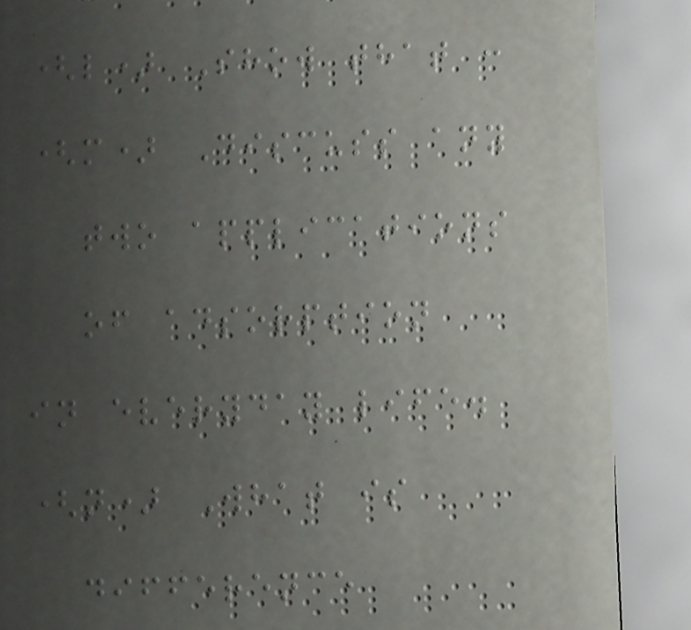(l) Show that :
(m) Discuss any
two applications
of adsorption
in everyday life.
(n) What is
difference
